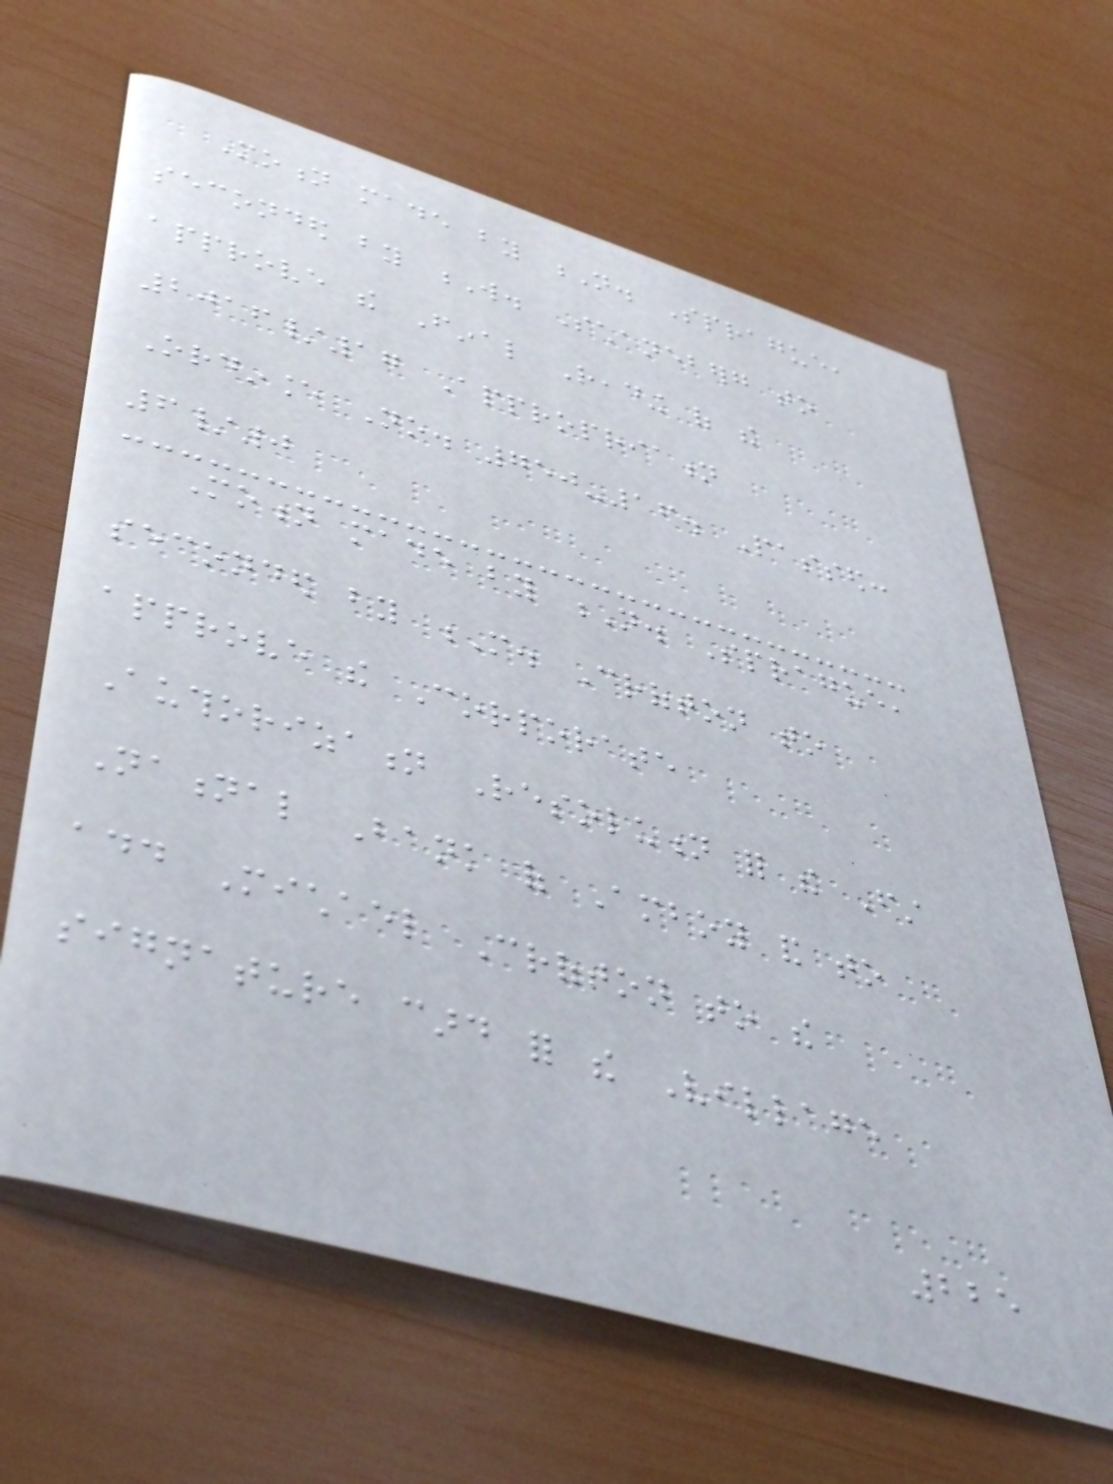Motion made by N. Sprague,
seconded by W. Schaneberg to
approve the Final Reading of the
2016/17 Appropriation
Ordinance No. 750-16. Passed:
6/0
Motion made by N. Sprague,
seconded by M. Crofton to
approve the Corporate
Authorization Resolution for the First
National Bank of Amboy and to
add Michael Crofton to the
signature card for the Village
225
